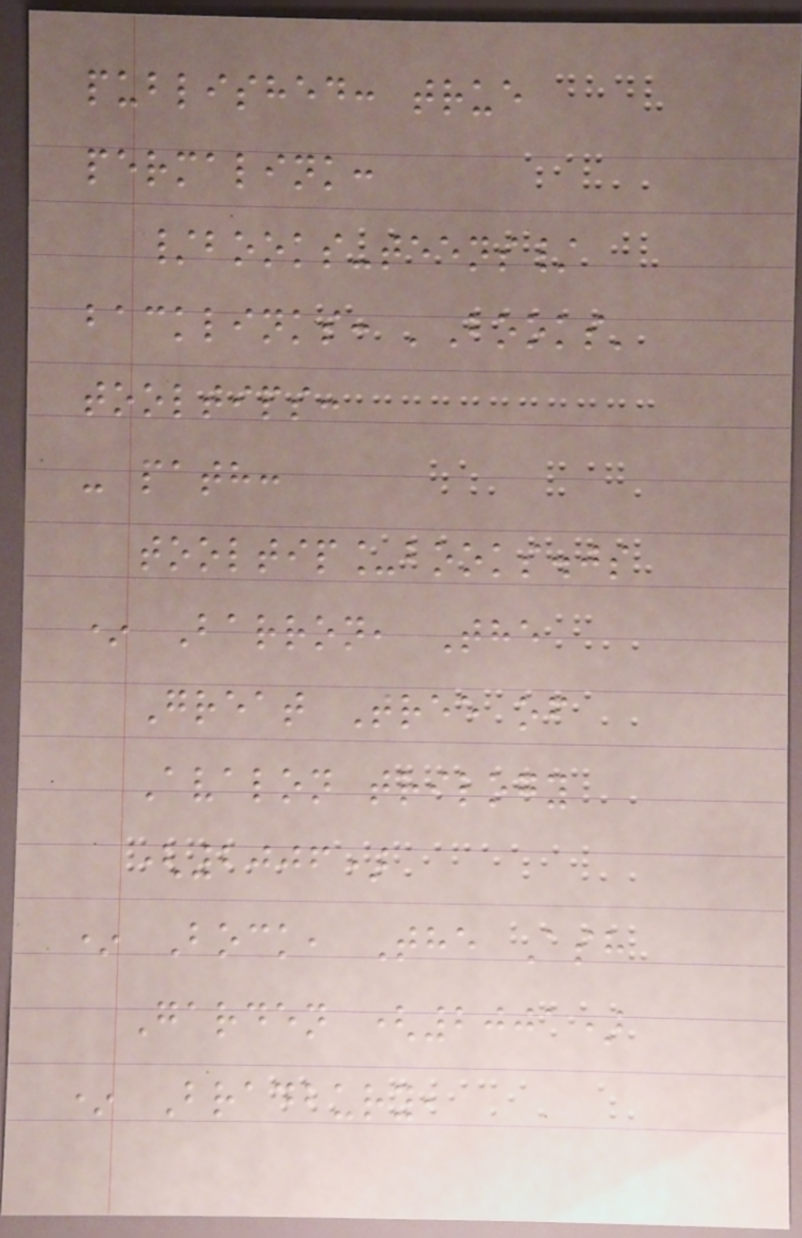published: true
permalink:
/books-teens/
backlinks: 'Books'
tooltips:
- path:
tooltip_books.js
* Barron, The
Great Tree of
Avalon trilogy
(2006)
* Bock, The Ash
Garden (2001)
* Bradbury,
